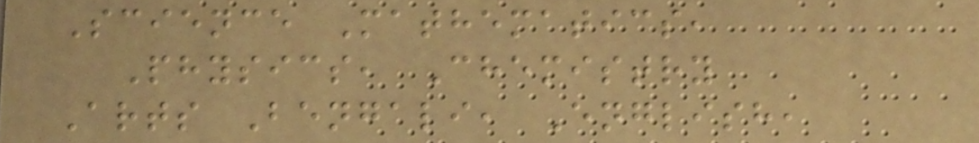Science Mathematics,
Physics, Chemistry
Arts Bengali, English,
